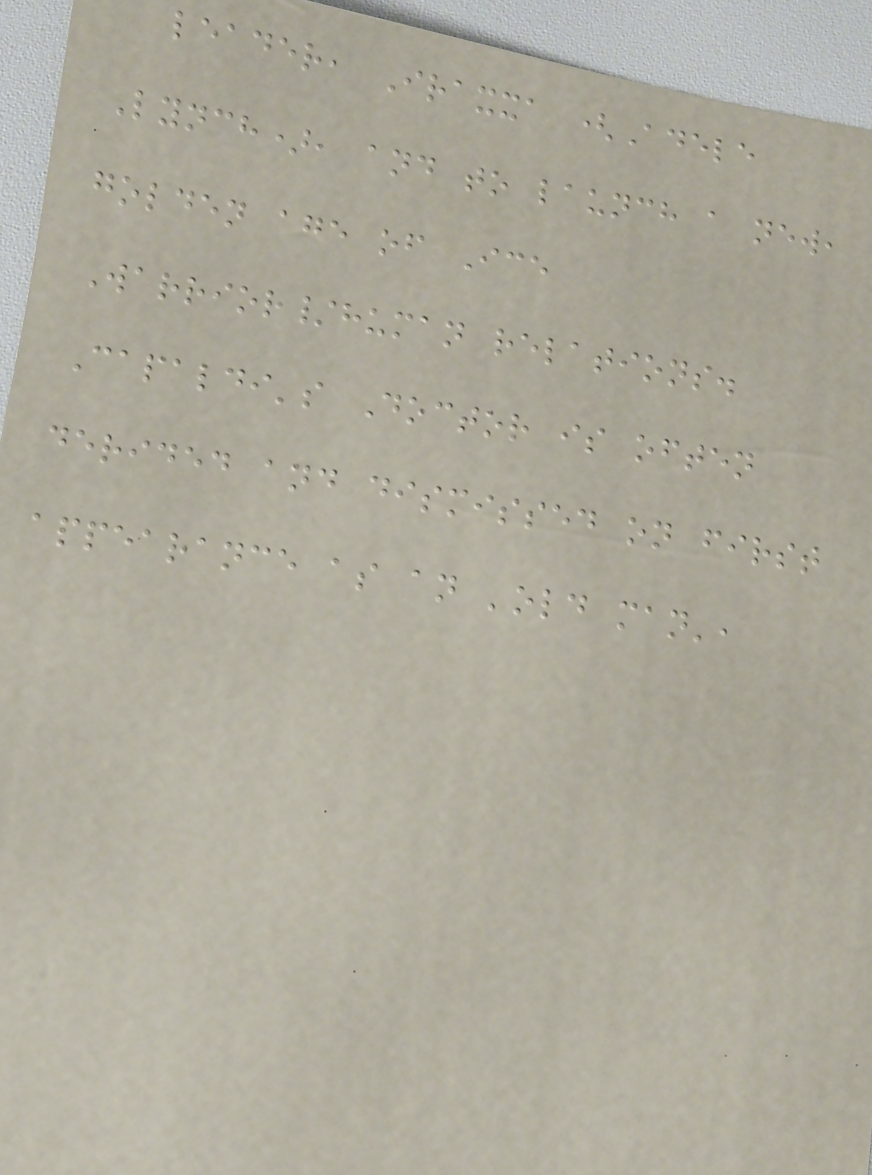leader, Iraxxa (Adele
Lynch), and to launch a new,
golden age of Ice
Warrior/human relations.
Capaldi's Doctor is often
derided and dismissed on first
appearance as an 'old man',
